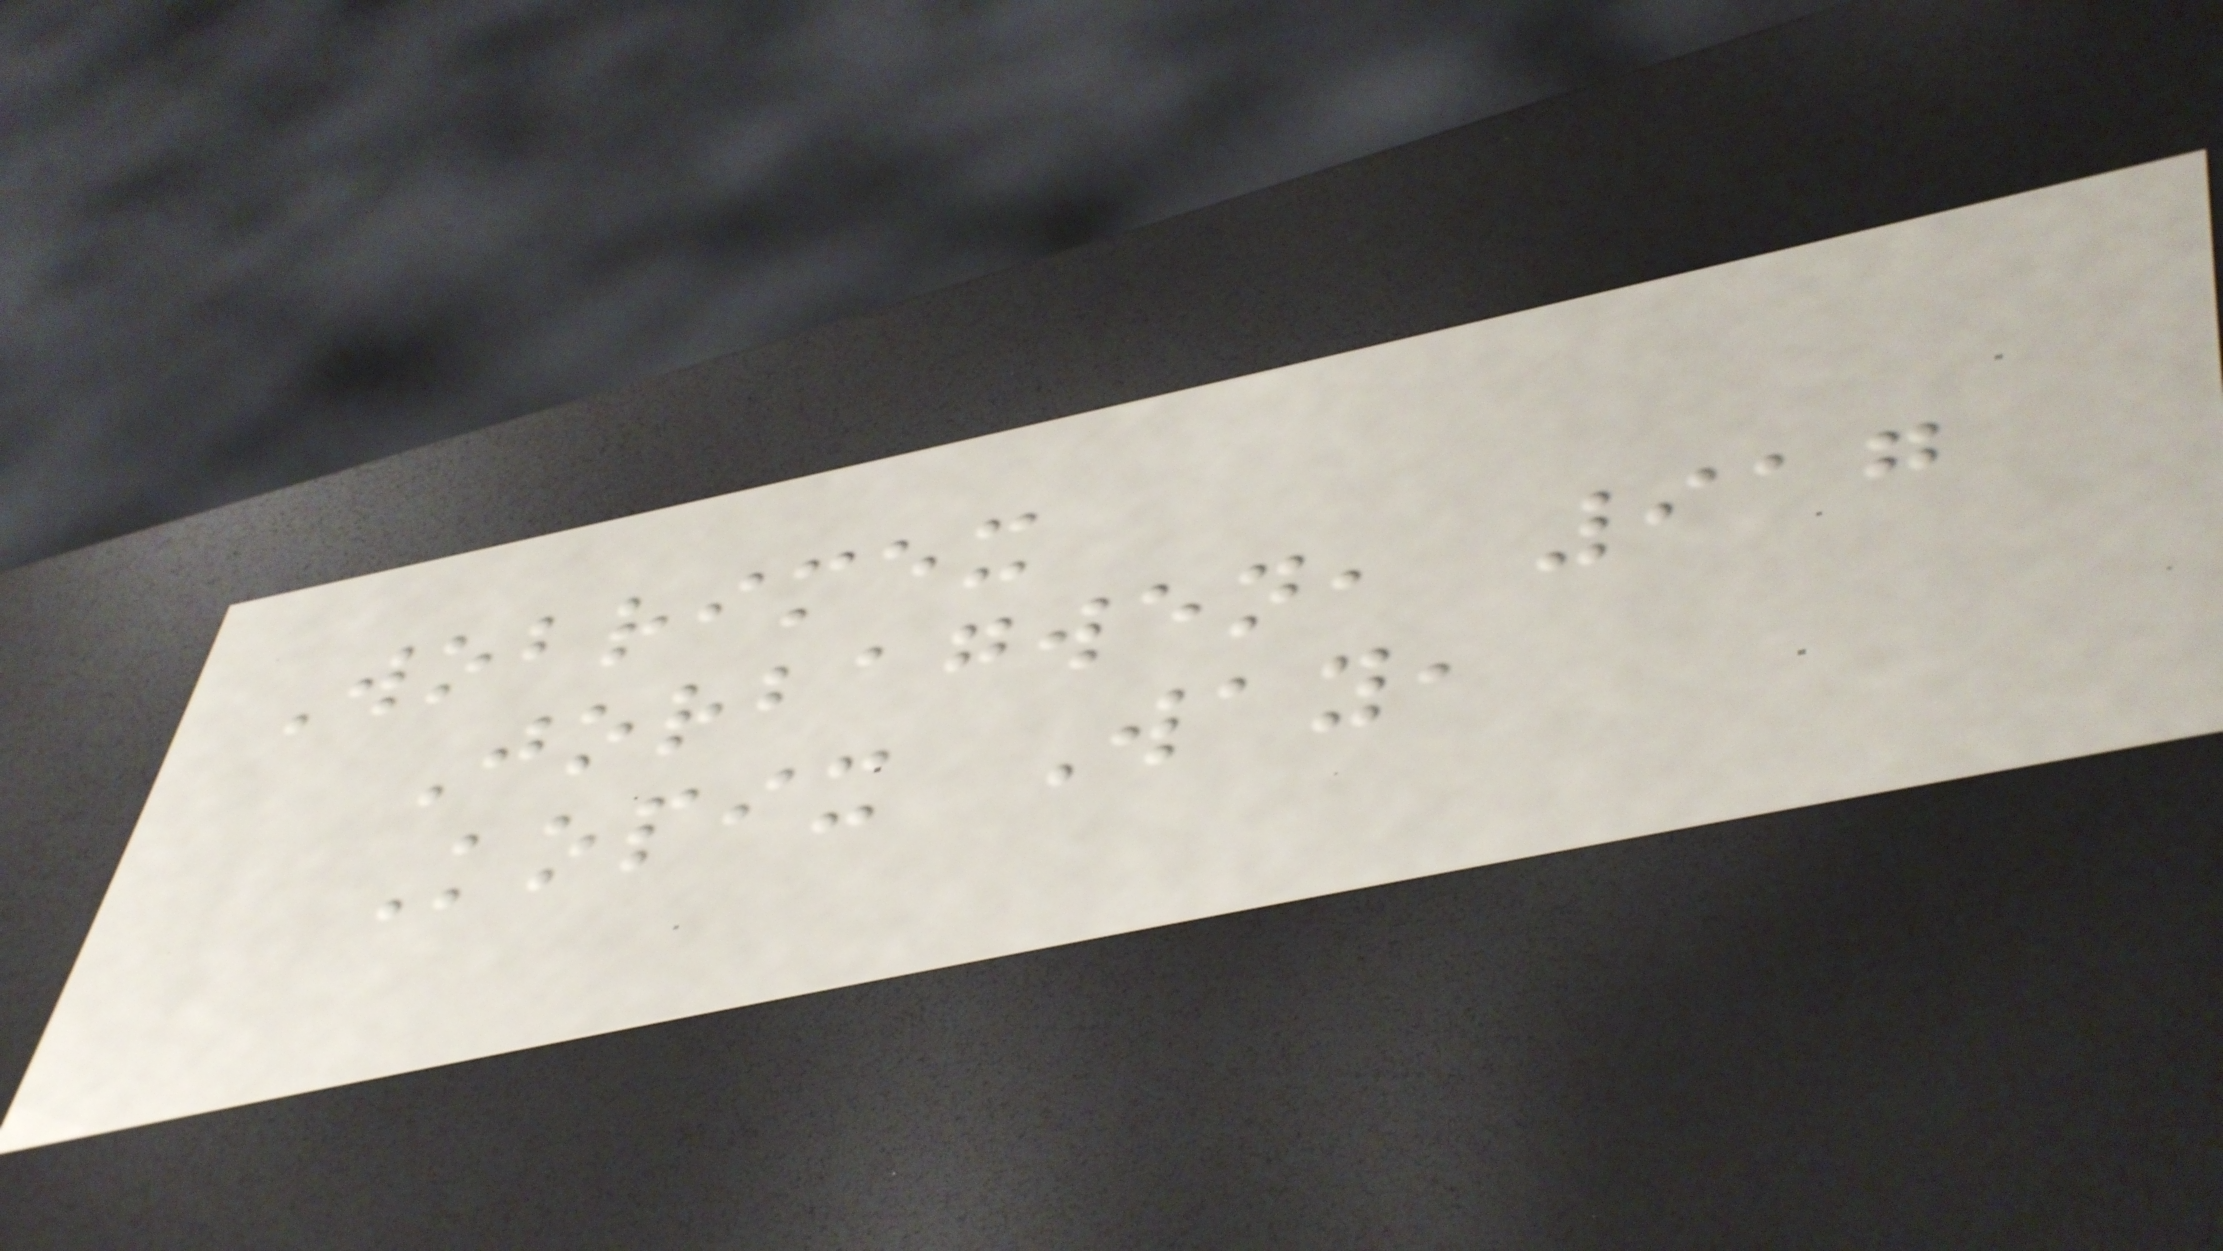Wobrimex
Jorbagwen, 917
Kopix Way,
